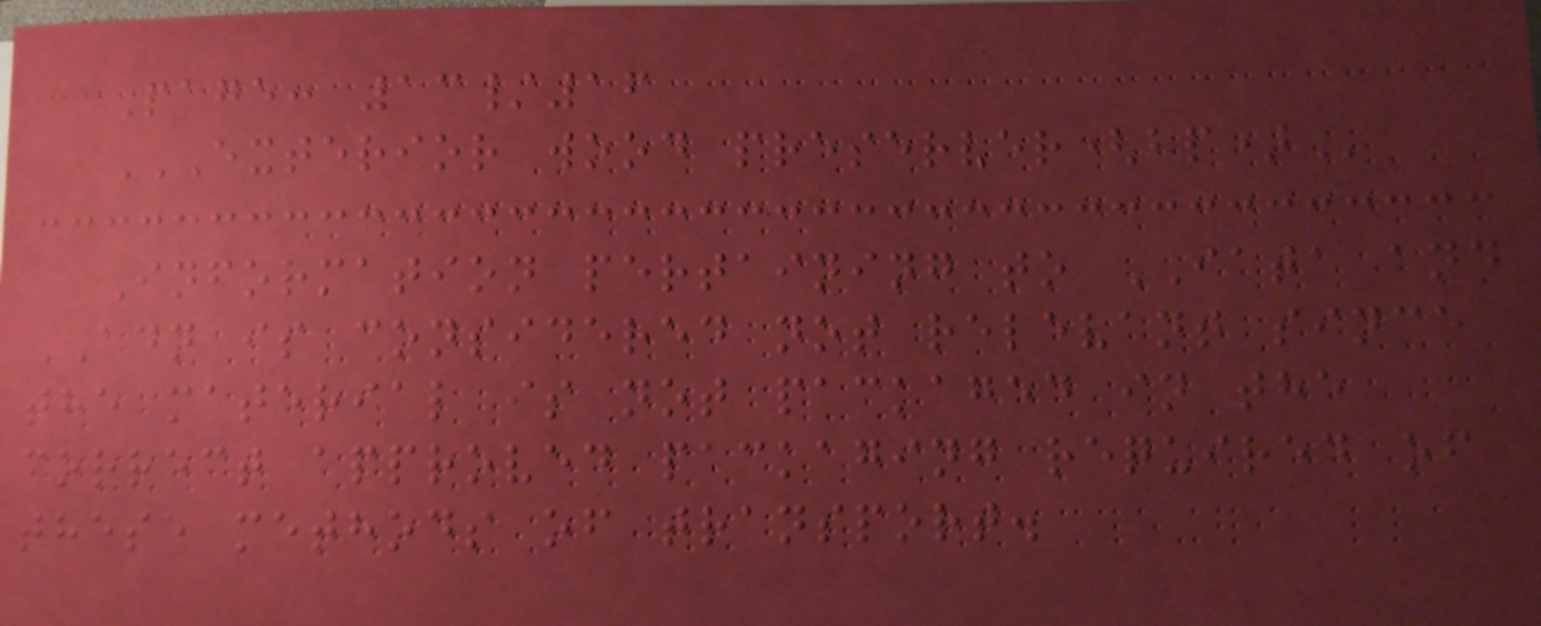Page: 13/16
EXTERIOR WOOD PRESERVER(BP)
Information pertaining to IATA and
ADN is considered not relevant since
the material is not packaged in the
correct approved packaging required of
these methods of transport.
